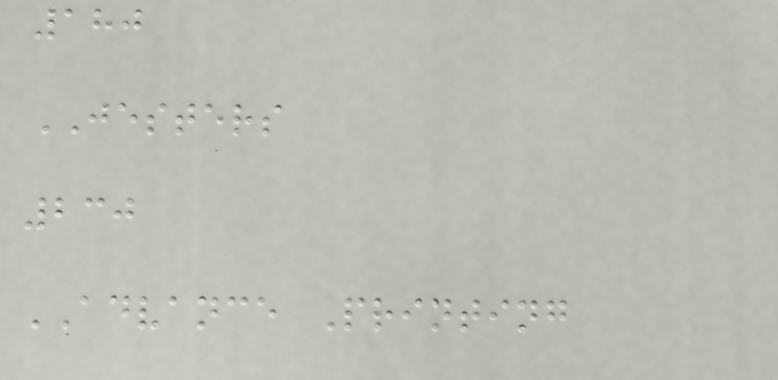180
JESTERS
230
ADVANCE Printing
